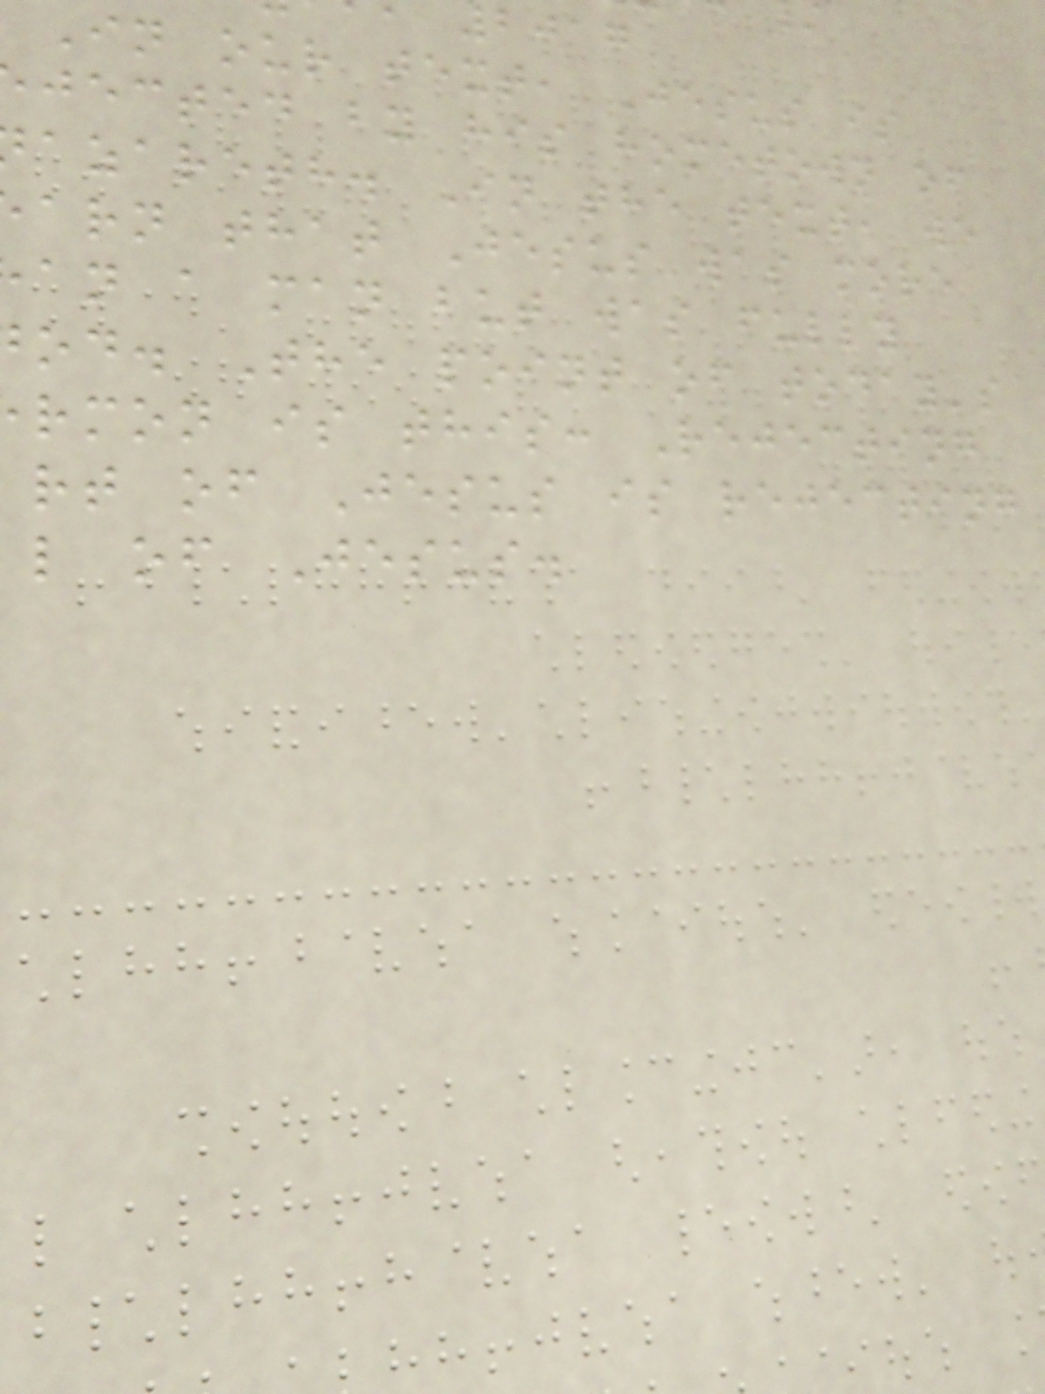2017
In our text, Jesus is
jected by his hometown of
azareth. In the text, we
arn that Jesus was more
an a man but was fully
od. The point of today's
rmon is this: Rejecting
rt of Jesus is rejecting
l of Jesus.
